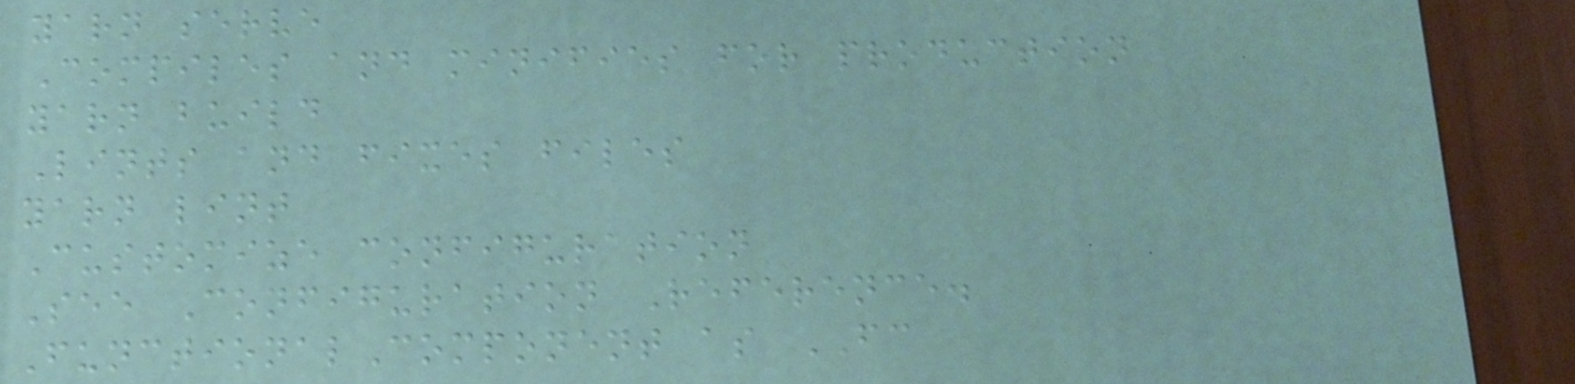yarn serve
Compiles and minifies for production
yarn build
Lints and fixes files
yarn lint
Customize configuration
See Configuration Reference.
FunctionalComponent as FC
